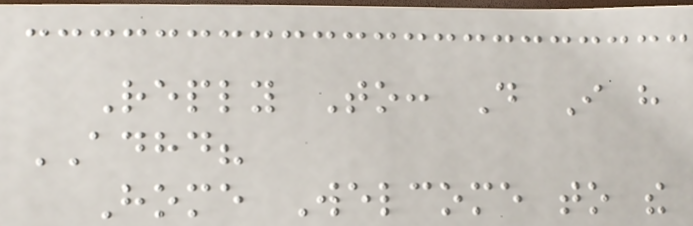Reply To: Do I have
ADHD?
Home Welcome to the
